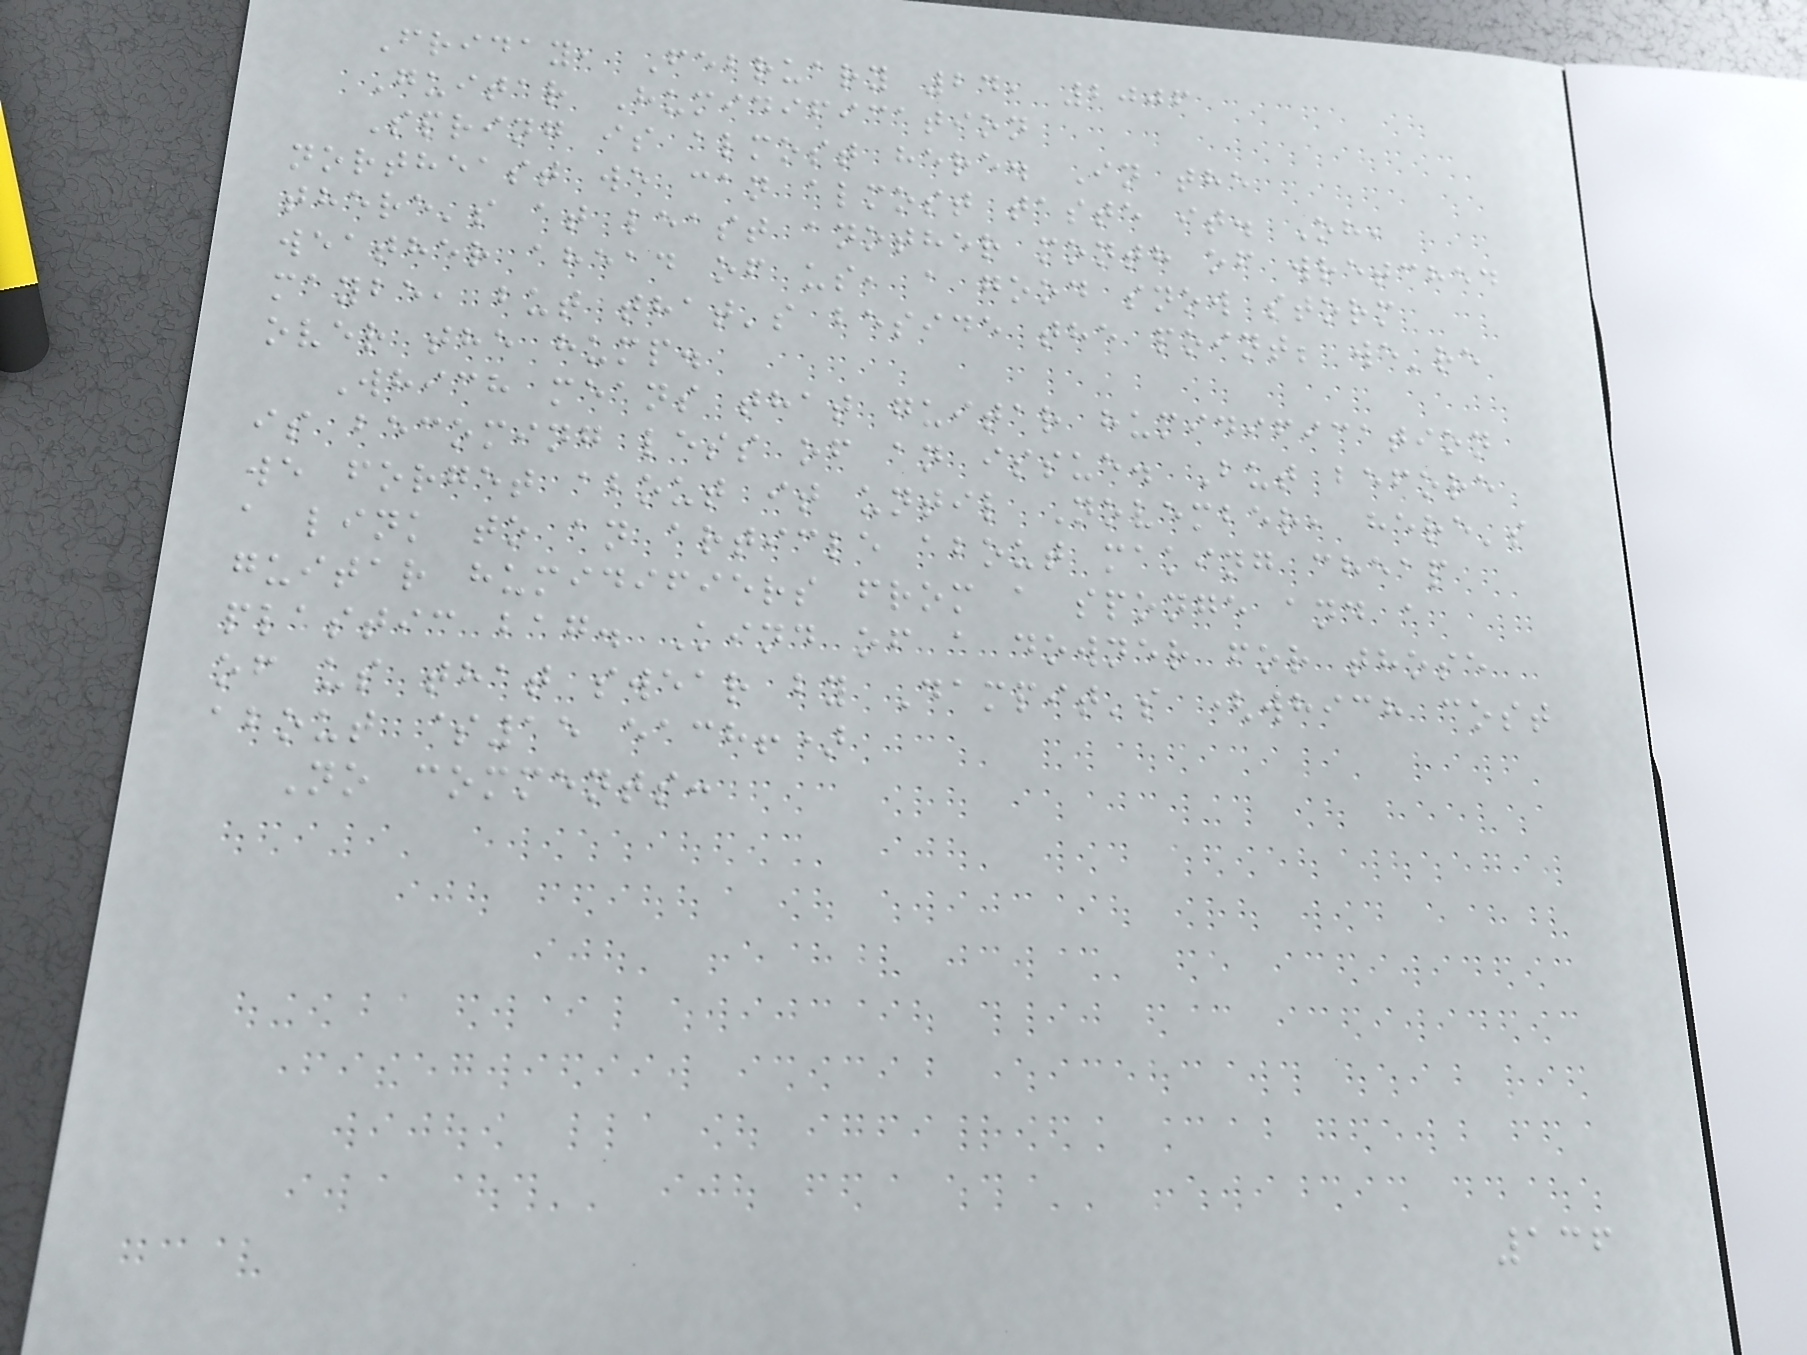Friday, February 24, 2006
Guitar Humidification
Spring is almost here. In the
northeast we can almost taste it. Oh,
there's at least another month of wretched
weather ahead of us, a good snow storm
maybe, but that's beside the point; we're
over the hump.
Which means that guitar humidification
is becoming less of an issue. But before
we forget about it until November, here's
a link to an article about making cheap
guitar humidifiers from a sponge and a
plastic bag. Kind of a downer for those
of us that swear by Dampit's (which cost
about $15 each!)
No comments:
136
